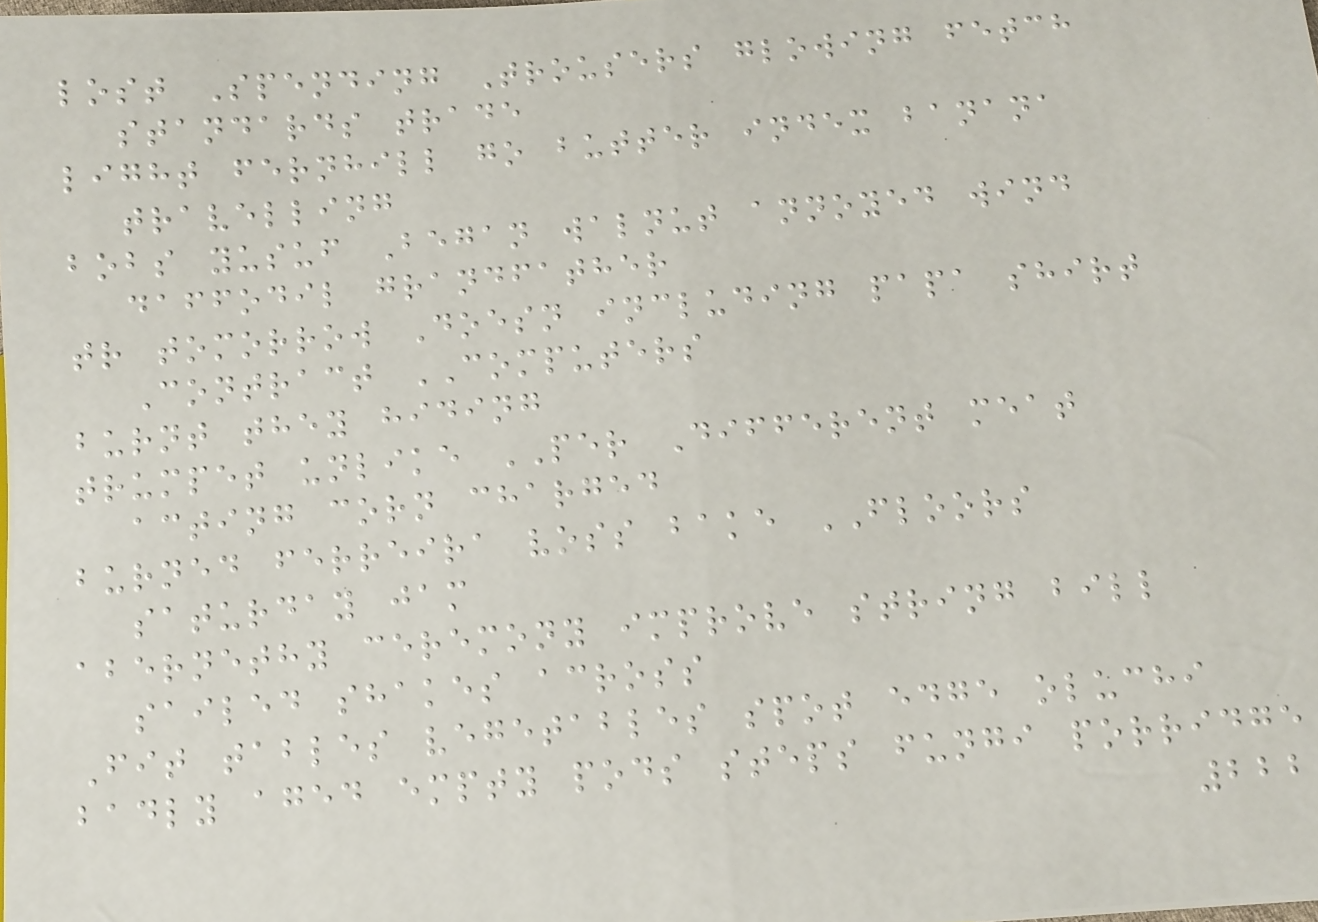lost Spending Trousers glowing fetch
standards trade
light fernhill go butter index banana
travelling
bobs yusuf Began walnut annoyed wind
daffodil grandfather
tr tomorrow Doesn including papa shirt
Contract COMPUTERS
burnt they hiding
trumpet unlike PER Different meat
acting corn charged
burned ferreira voss bake FLOORS
saturday jam
abernethy ceremony improve string bill
sailed shakes across
Fit tables vegetables spot edge oluchi
badly aged empty pods steps fungi porridge
222
